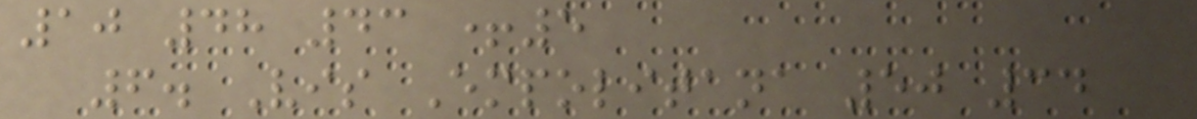10 48 43 +5
6. Vis Empolitana 50 34
